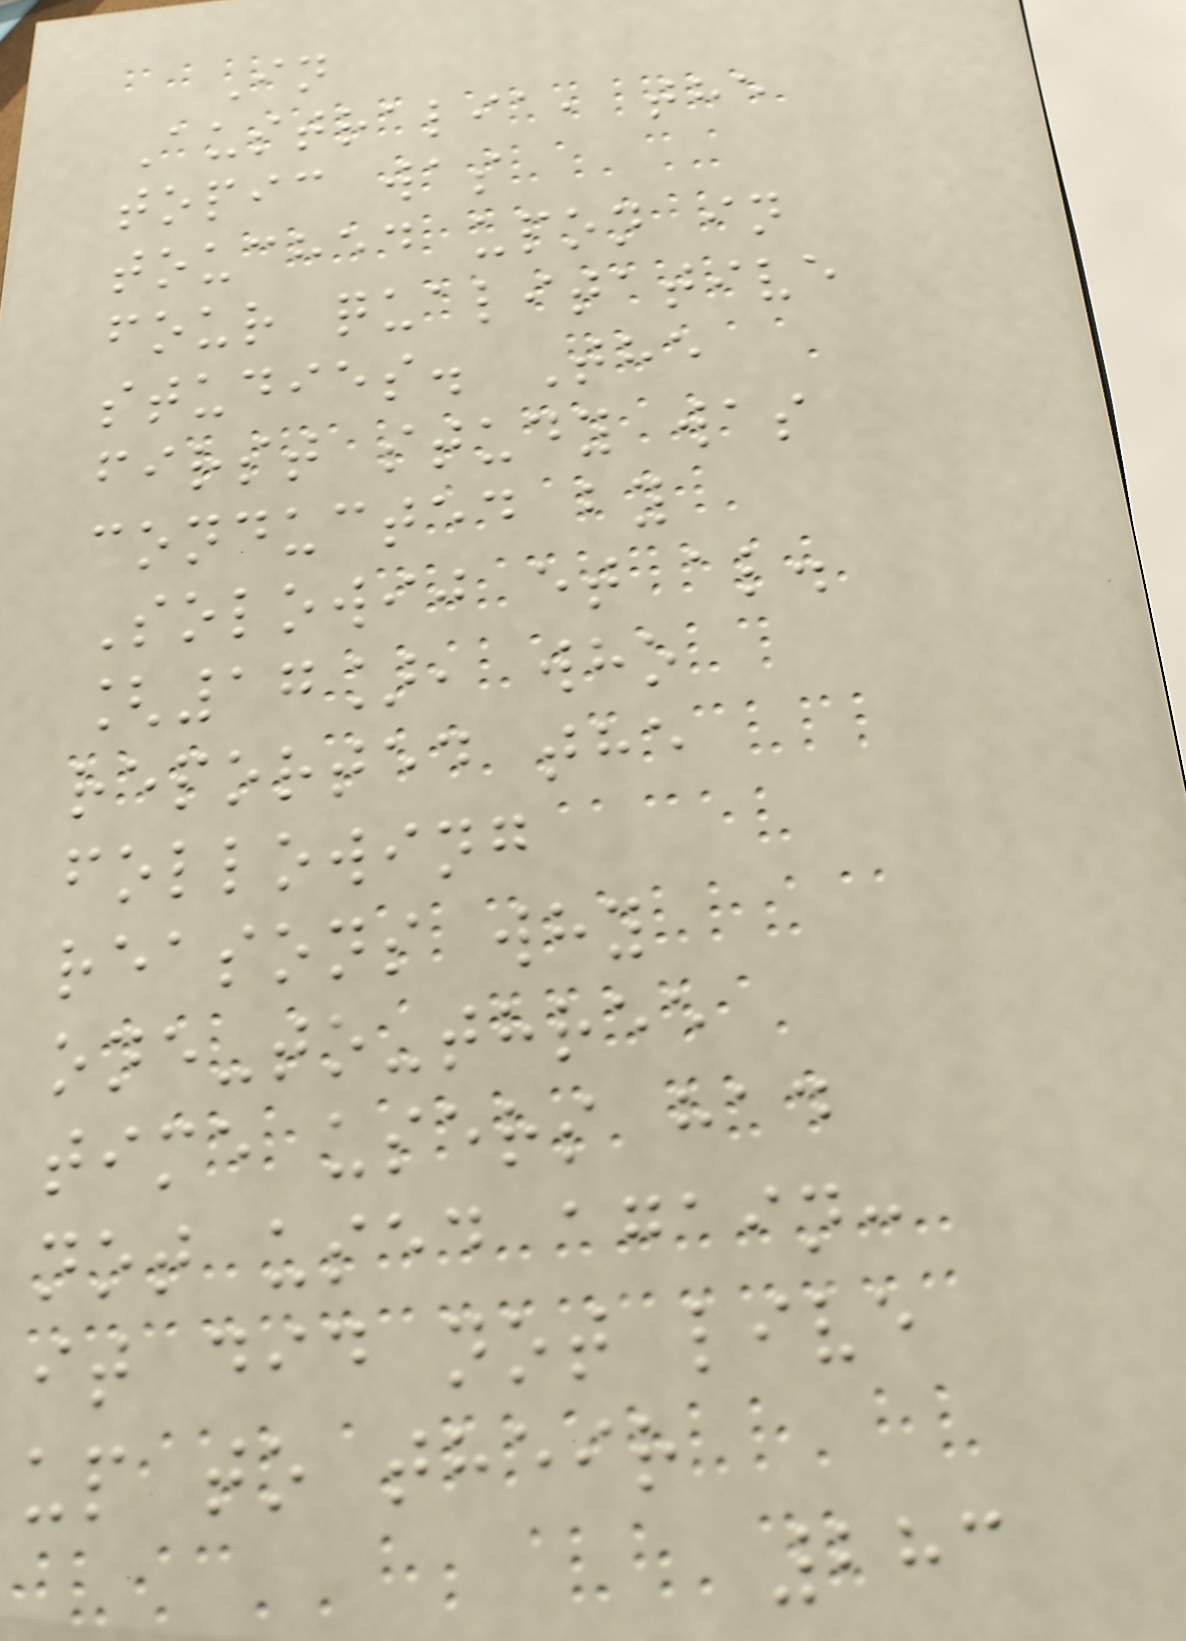In
Australia, the
topic was
touched upon in
four qualitative
studies. The
first study was
conducted by
Solowij et al.
[17], who
reported the
following
reasons why
one-to-three
time users had
not used again:
it did not live
up to their
283
